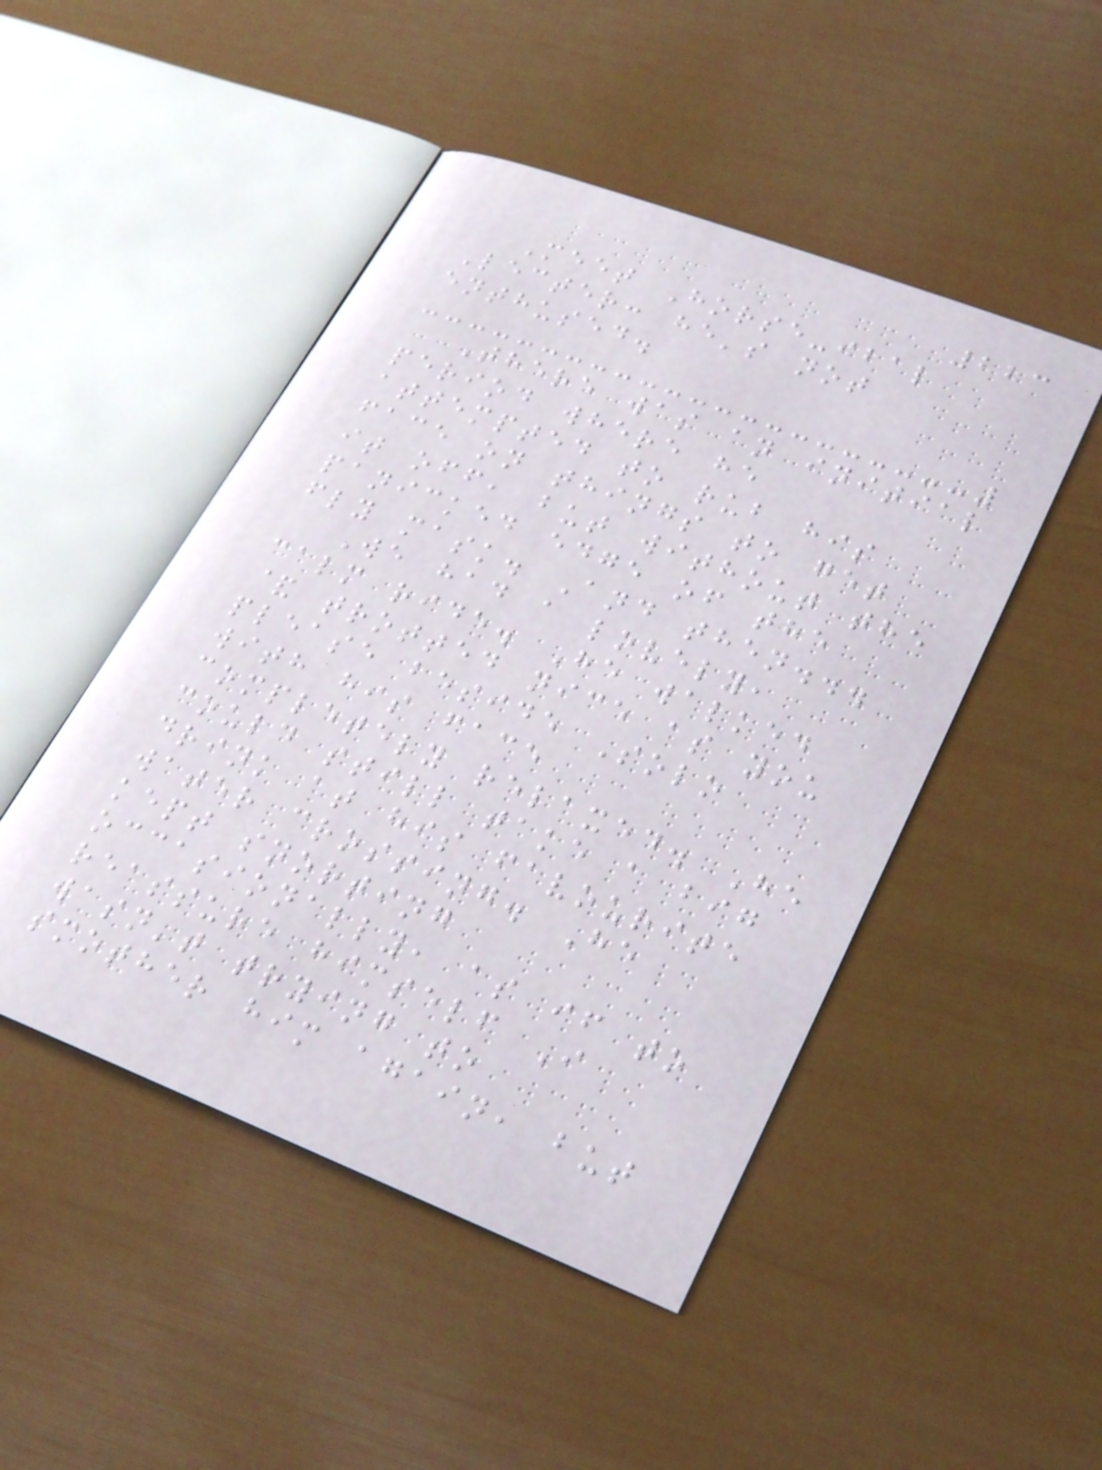223
Meet Horse-ibal
Lecter: he's not
enthused.
There was an initial
period where he
attempted to rub his
face on things to get
it off, but without the
panicked edge of the
fly mask. And then...
We had a lovely,
calm ride. He walked
& trotted nice as you
please beside Solo
with his face
completely relaxed. He
could still take a big
drink at his favourite
water crossing. He
kept snorting
occasionally, as if to
reassure himself I
wasn't trying to
smother him again, but
